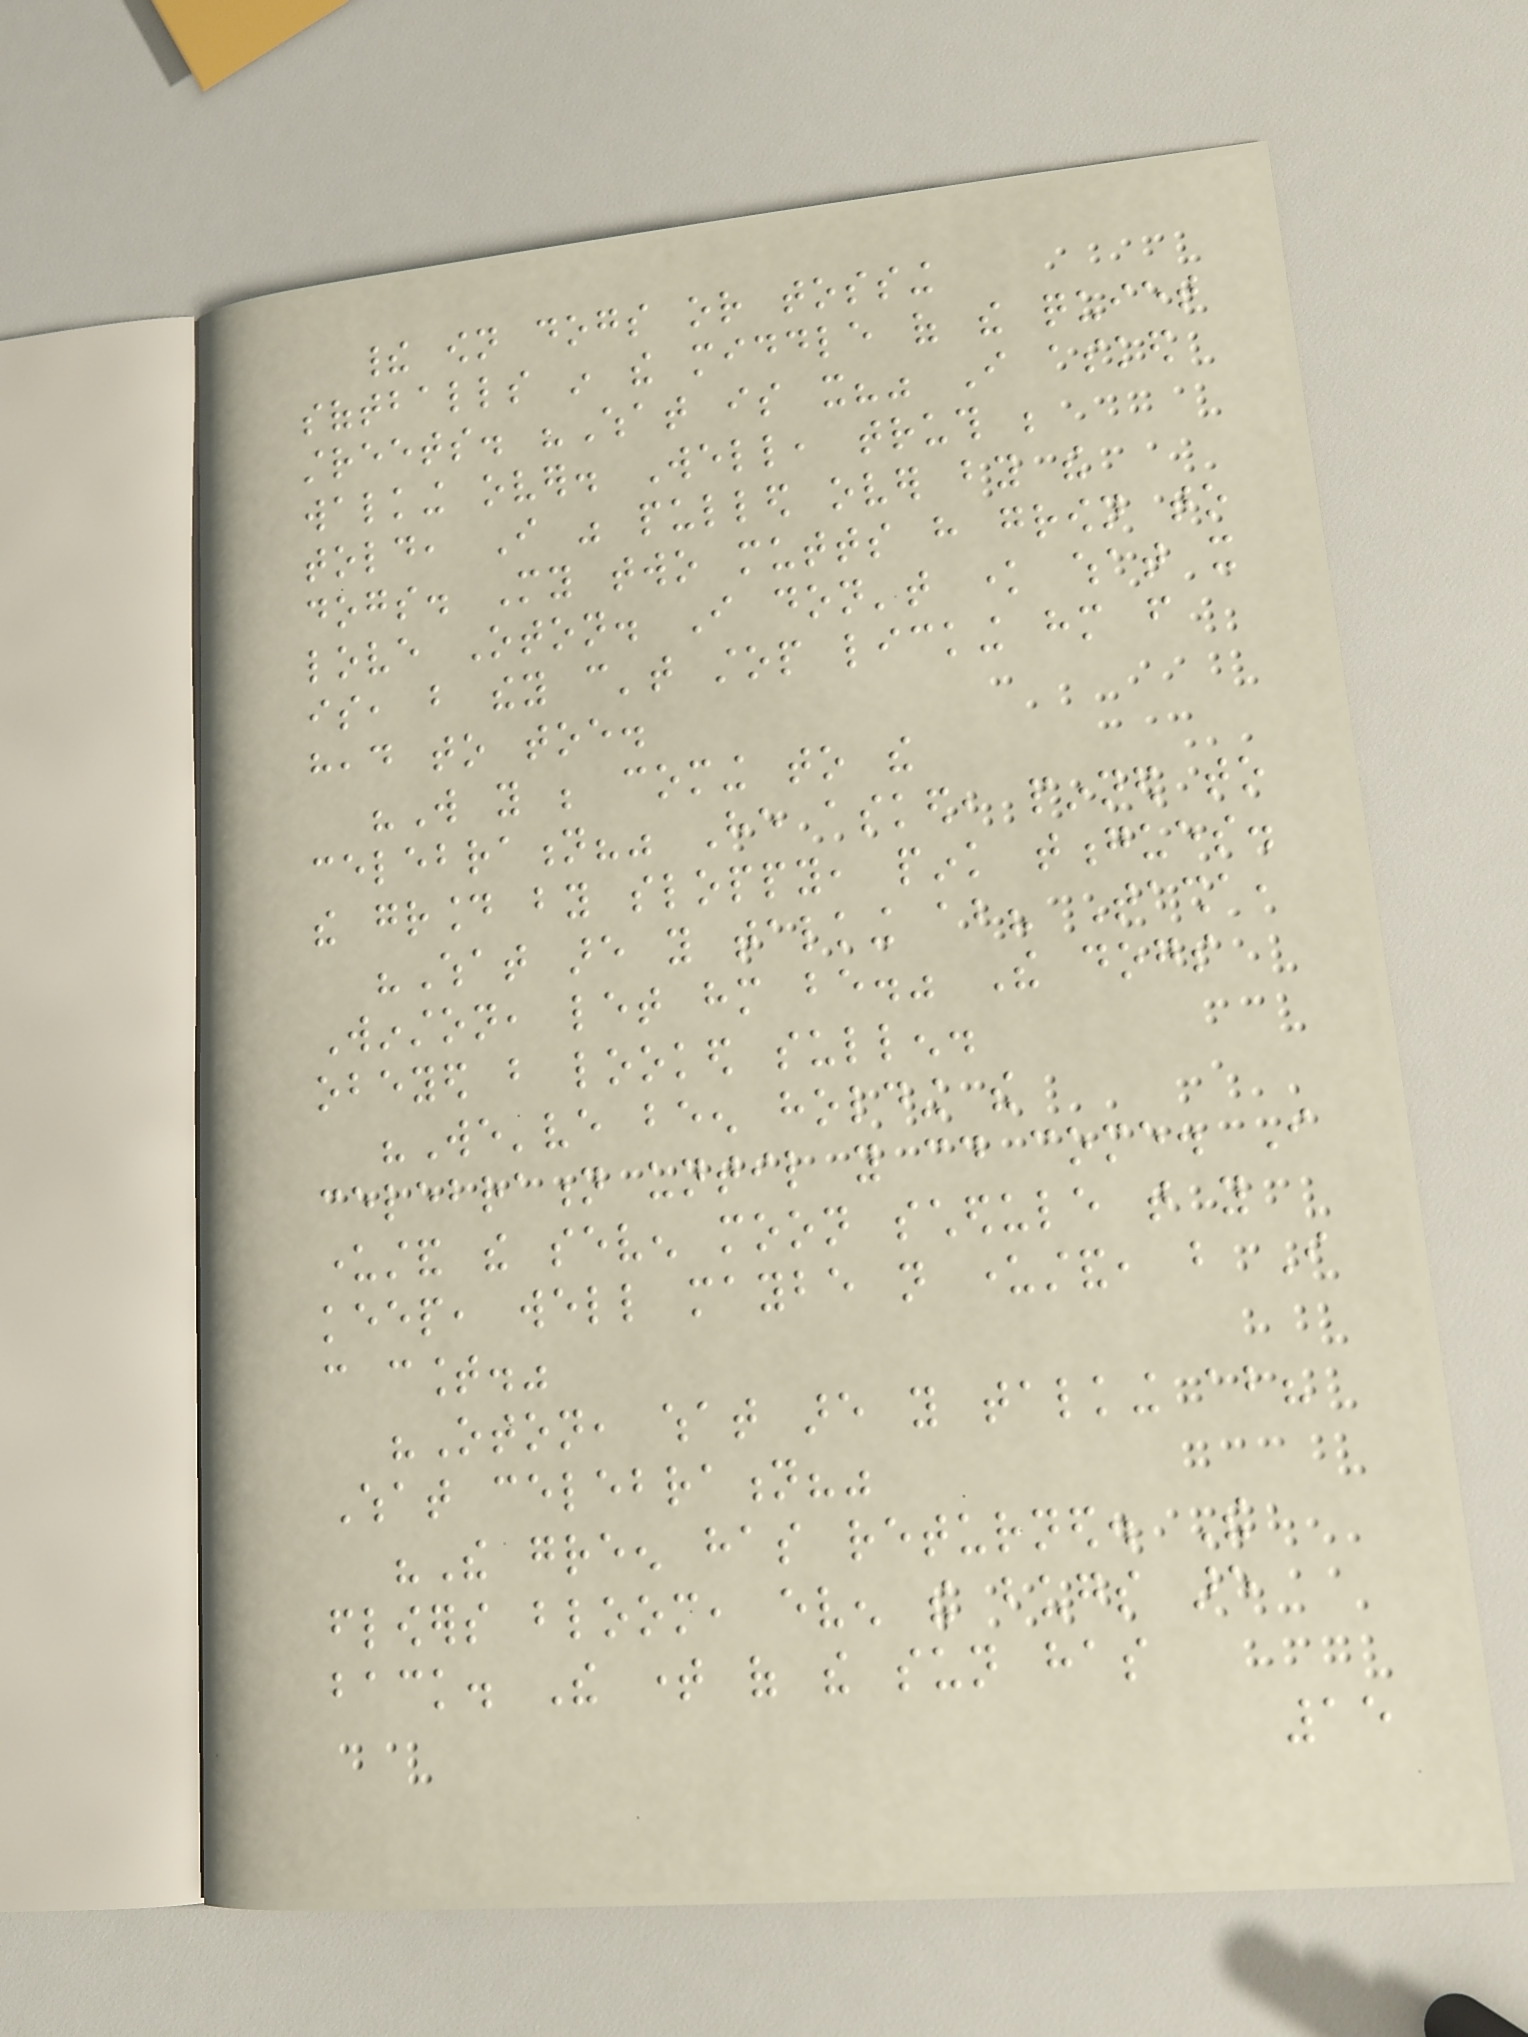their own dogs or tossing
softballs in the middle of the quiet
streets. "What is it?" I asked
walking over. Well, truth be
told, I was pulled over by the
dogs. My two mutts have grown to
love Oton. I don't know what it
is, but they can't stop licking him from
head to toe.
"Will you be coming to the
celebration?" He asked, pinned to
the ground by sloppy, pink tongues.
"What are you talking about? Tasha,
Winston, let him be." The dogs
obeyed but looked sullen.
"We've been holding the
celebration until you could come. I
understand the seven moon schedule that you
keep, well maybe not understand, but I
can count."
"Oton, what are you talking about?
What celebration?"
"The green has returned. The
flowers bloom, even the bugs are
back. The time of the sun has
15
